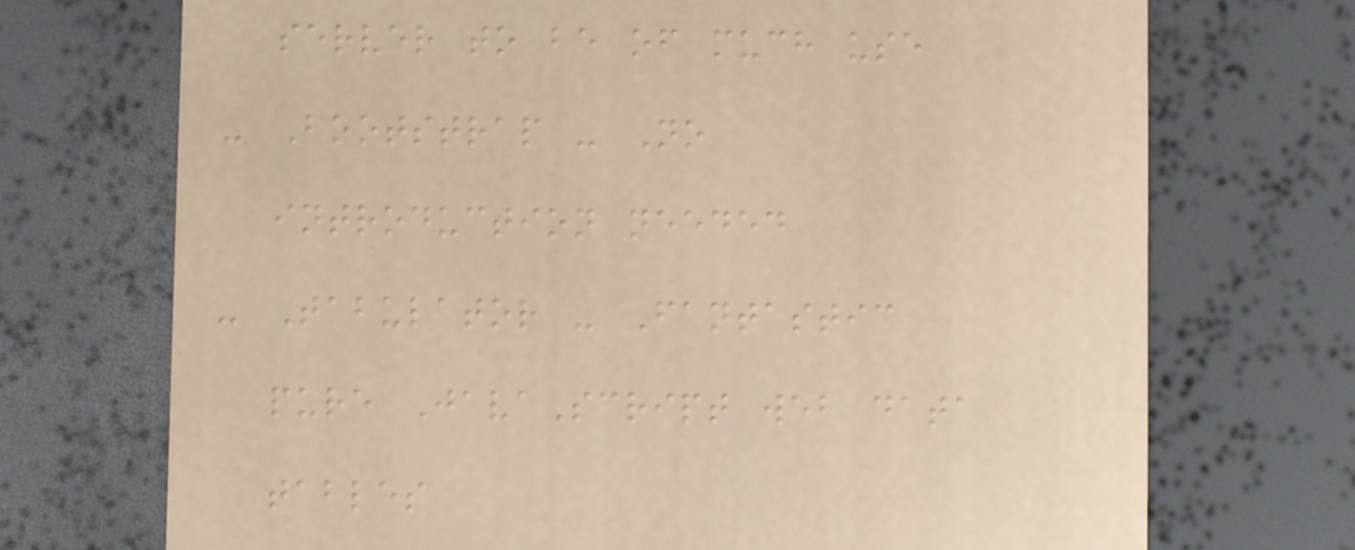server to be of much use
- Bootstrap - No
introduction needed
- Tabulator - Fantastic
pure JavaScript web data
tables
